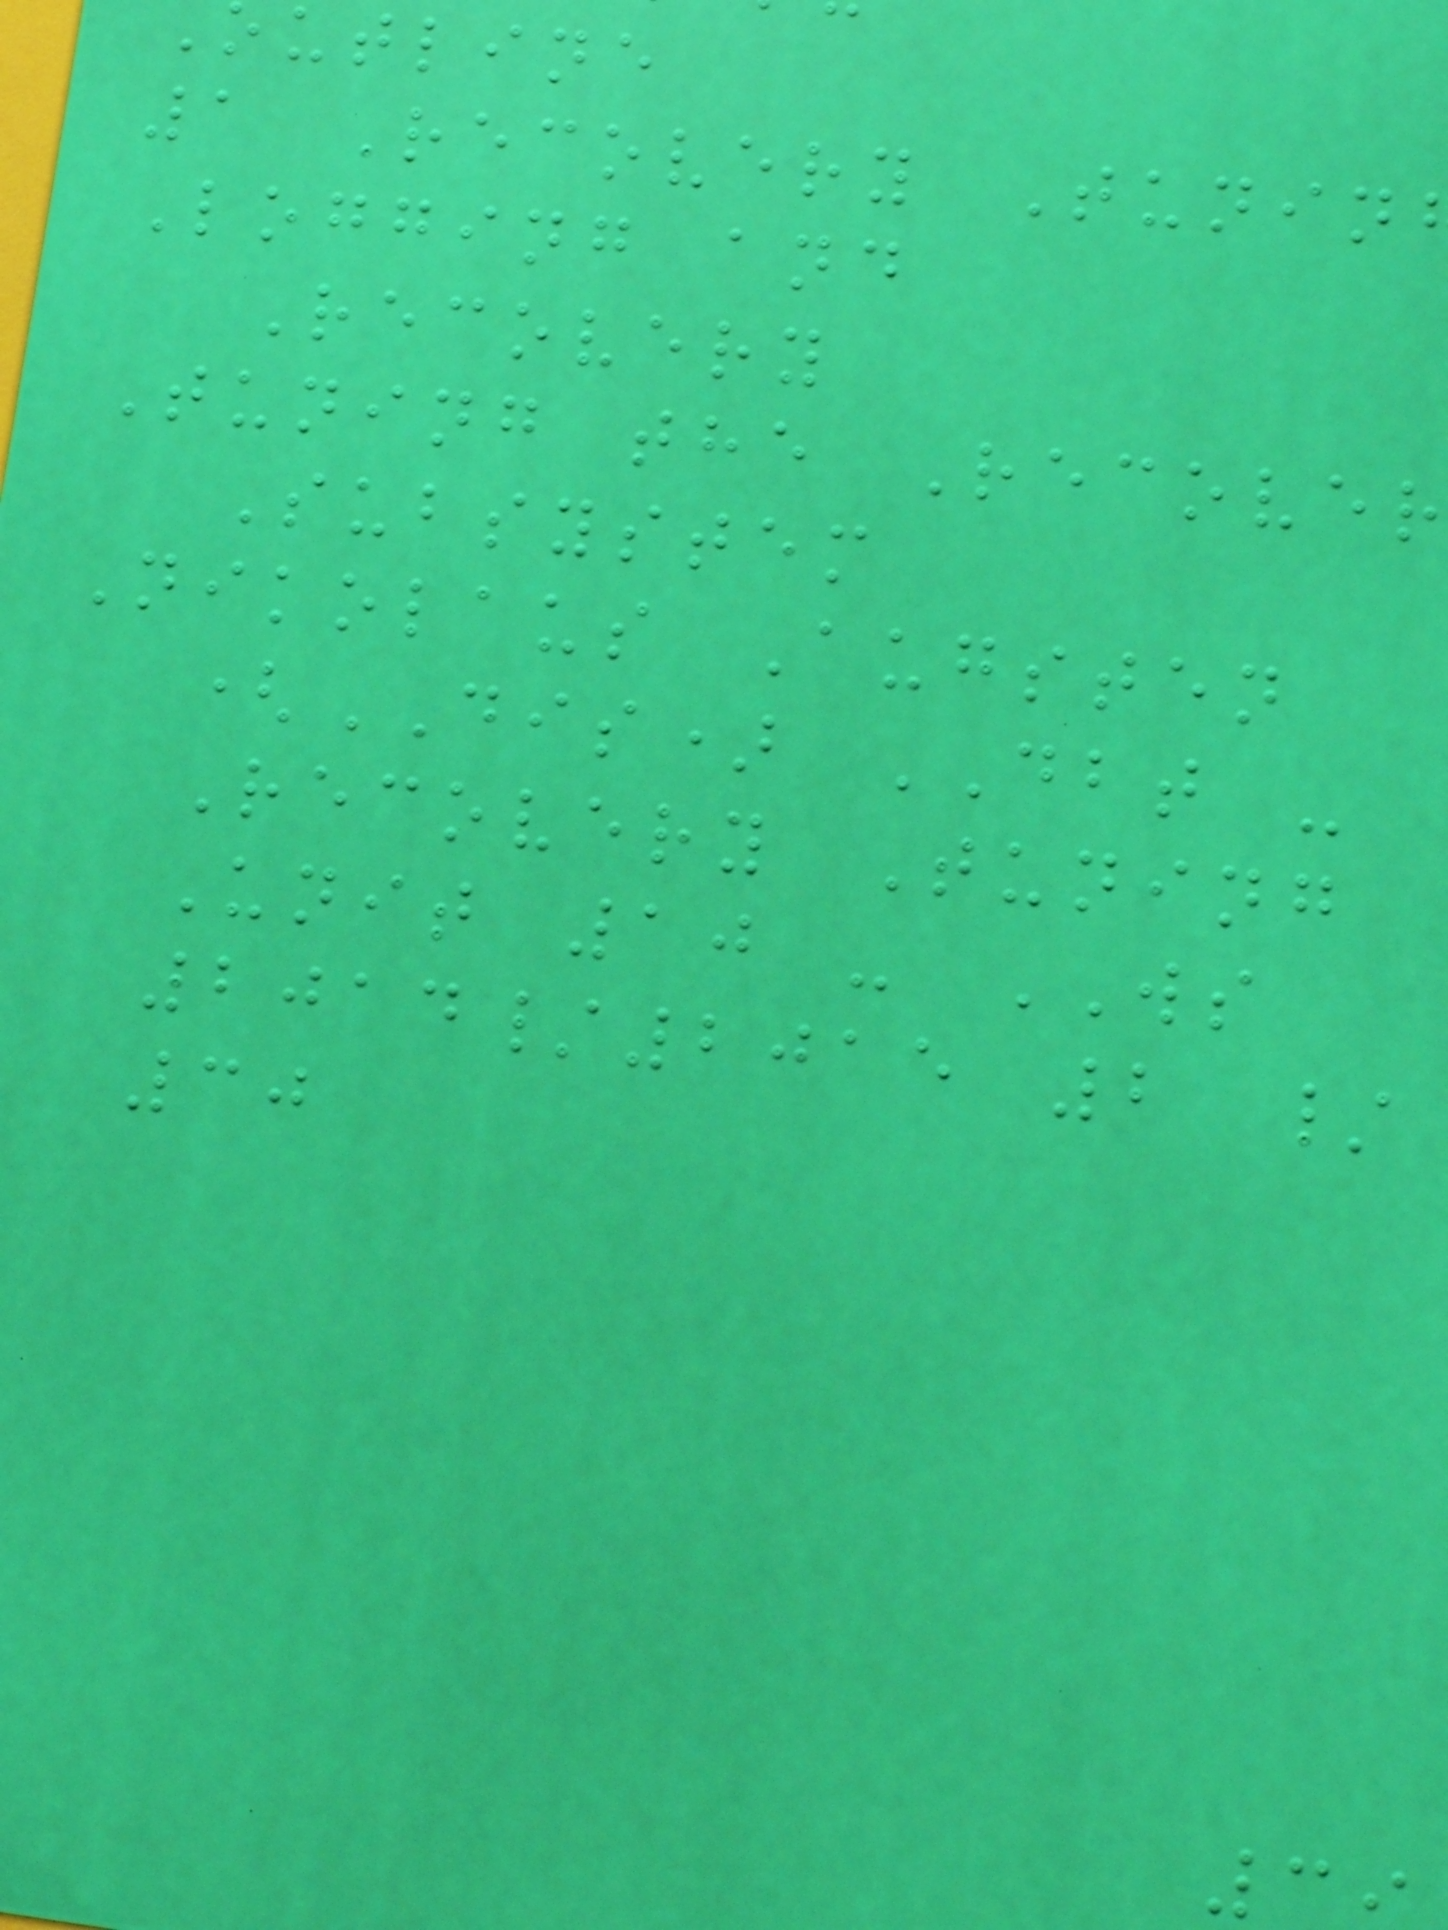utline
1 Recovery Tunin
Logging and
Recovery
Tuning the Recover
Subsystem
Nikolaus Augsten
(DIS) DBT -
Recovery Tuning
Unit 10 - WS
2014/2015 2 /
30
